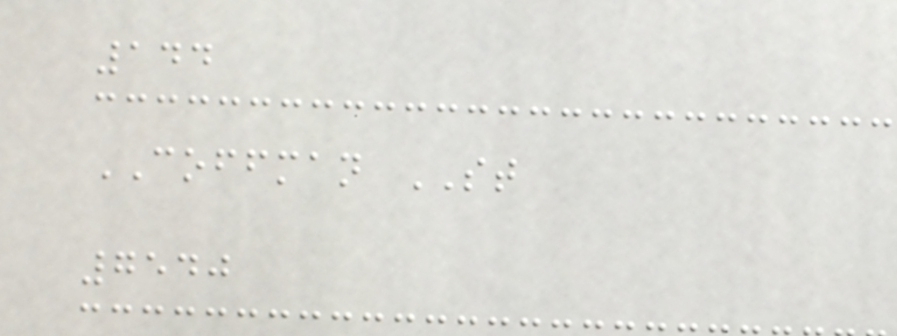144
COFFMAN ST
7540
